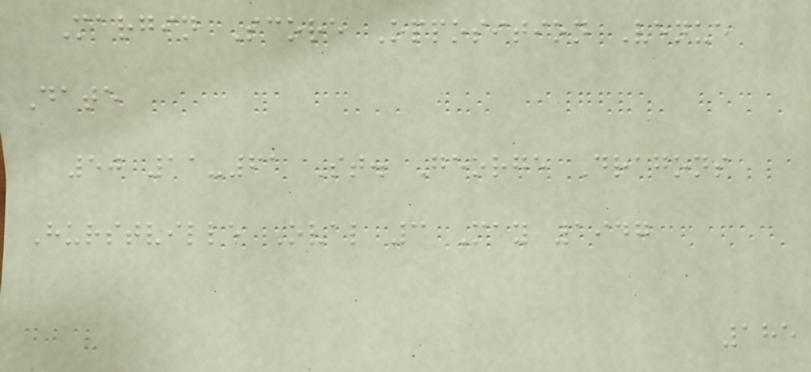Margin Score Opposition Venue
Date
50 11-61 St. George Dragons
Hurstville Oval 3 May 1947
185
